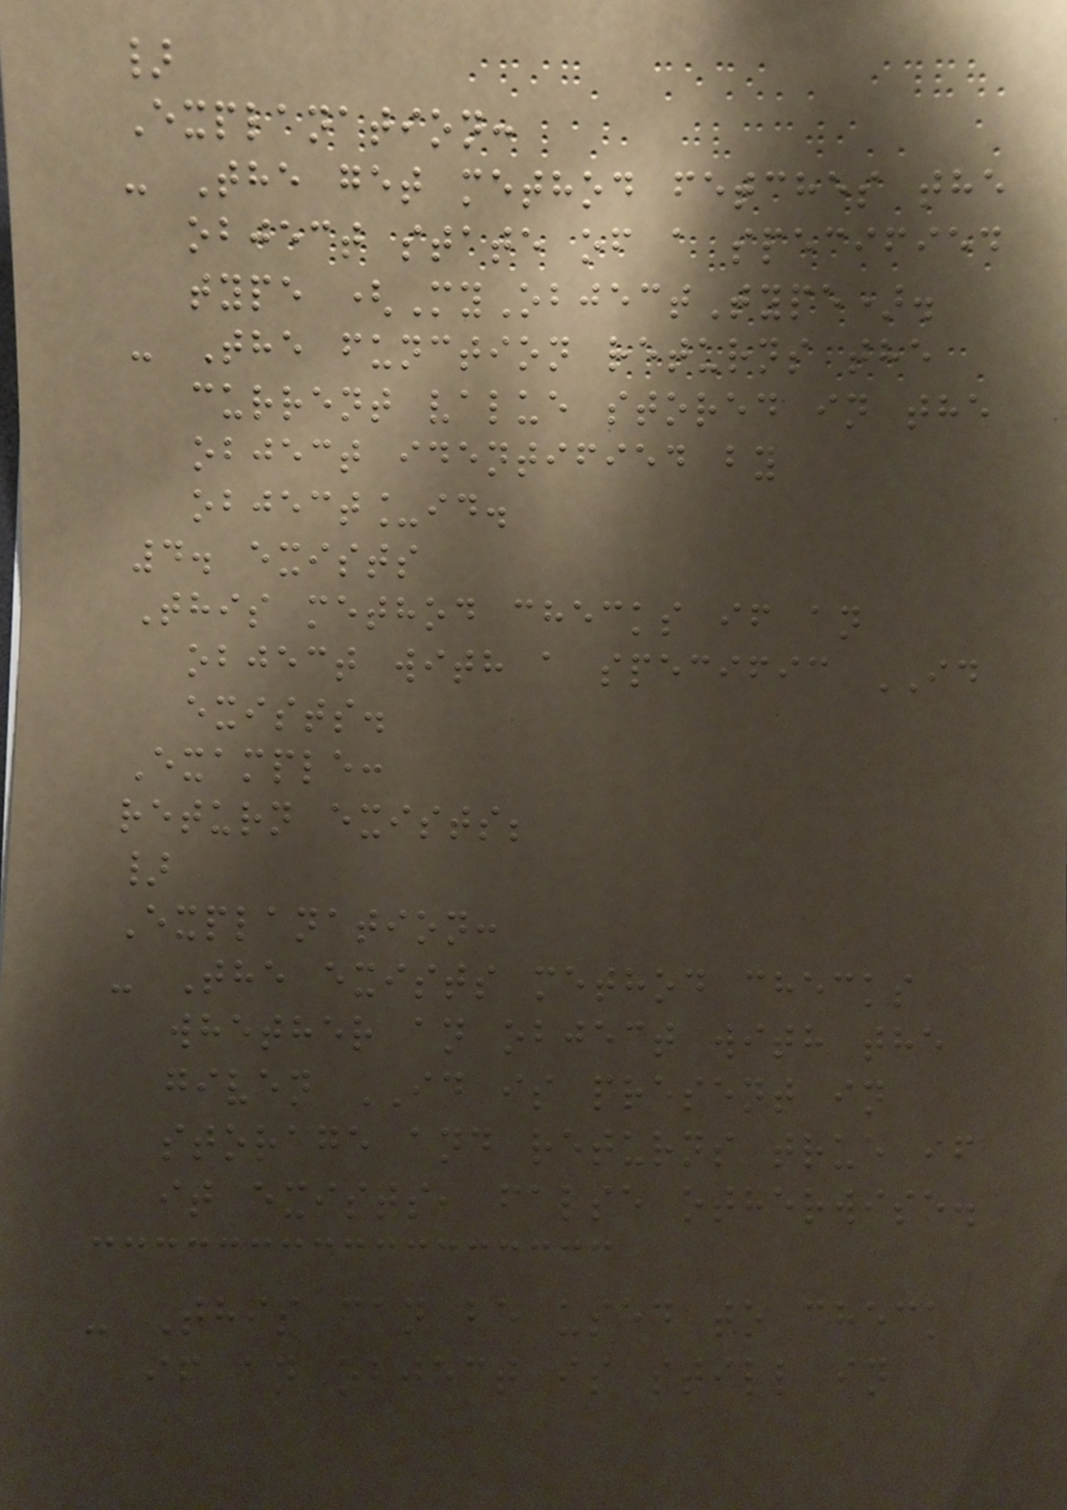}
Explanation:
- The get method fetches the
object state of a specified
type (MyObjectType).
- The function returns the
current value stored in the
object identified by
object_id.
4. exists
This method checks if an
object with a specific ID
exists.
Example:
return exists;
}
Explanation:
- The exists method checks
whether an object with the
given ID is present in
storage and returns true if
it exists, false otherwise.
- This can be used to check
if an object is still in
